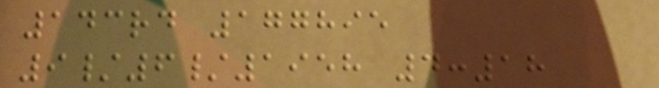143rd 177895
9/6/1958 4:18
